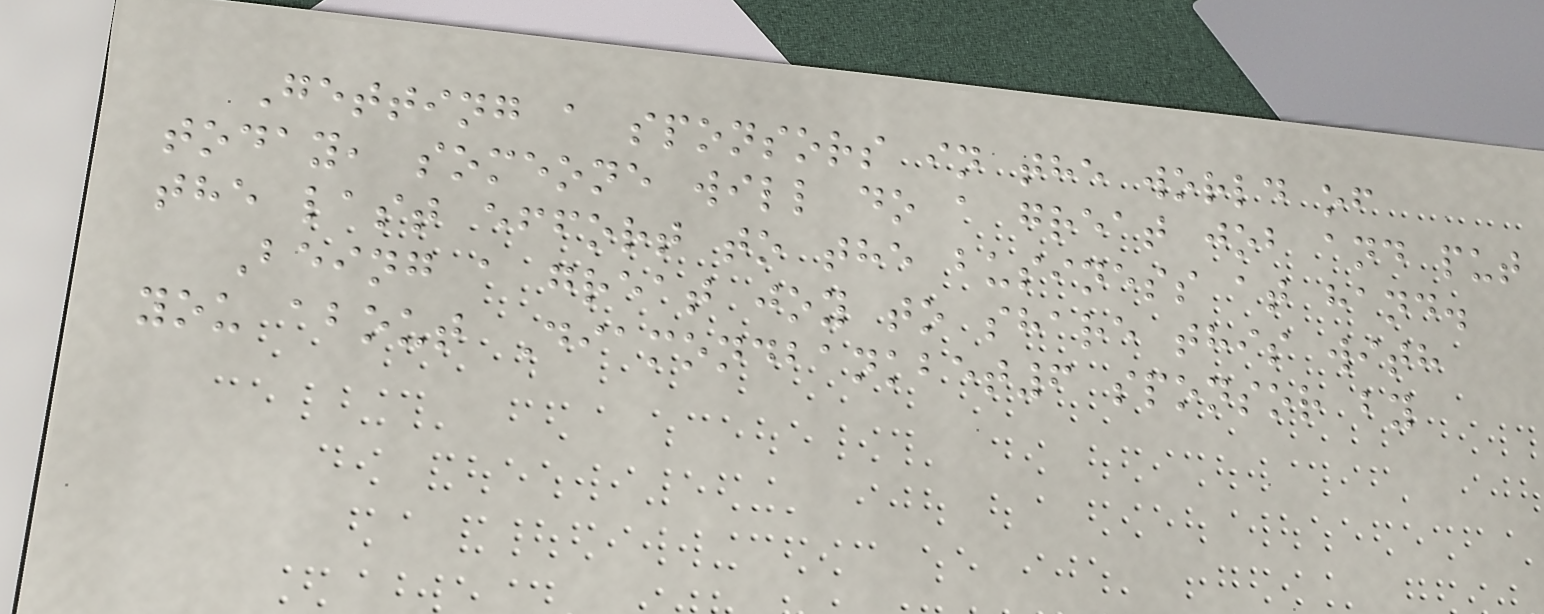Getting a sponsors in the world of
today, someone will do a great job and put
the last effort to the business at hand.
Being a great joy to share this with
you about Diamondbankbet6 sponsor by
